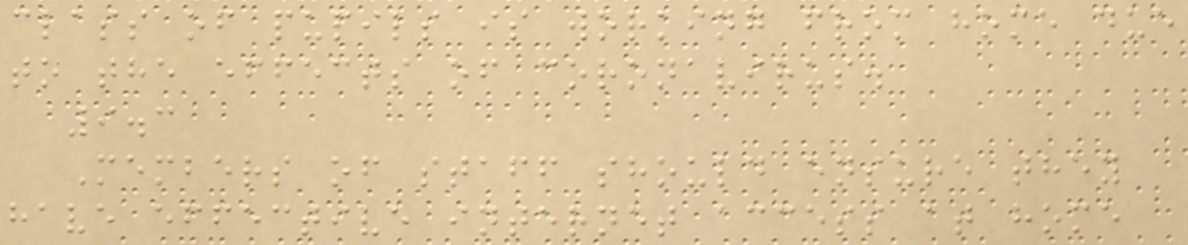class of pupils is working from home due
to the effects of coronavirus.
9.3
Members of staff should ensure they
have effective internet access at home
